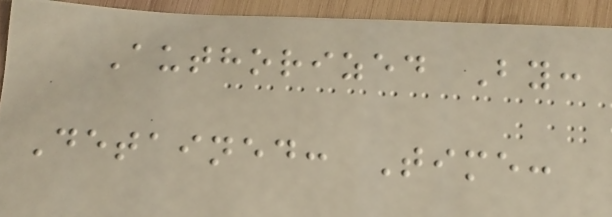Authorized By:
Detained: Time:
